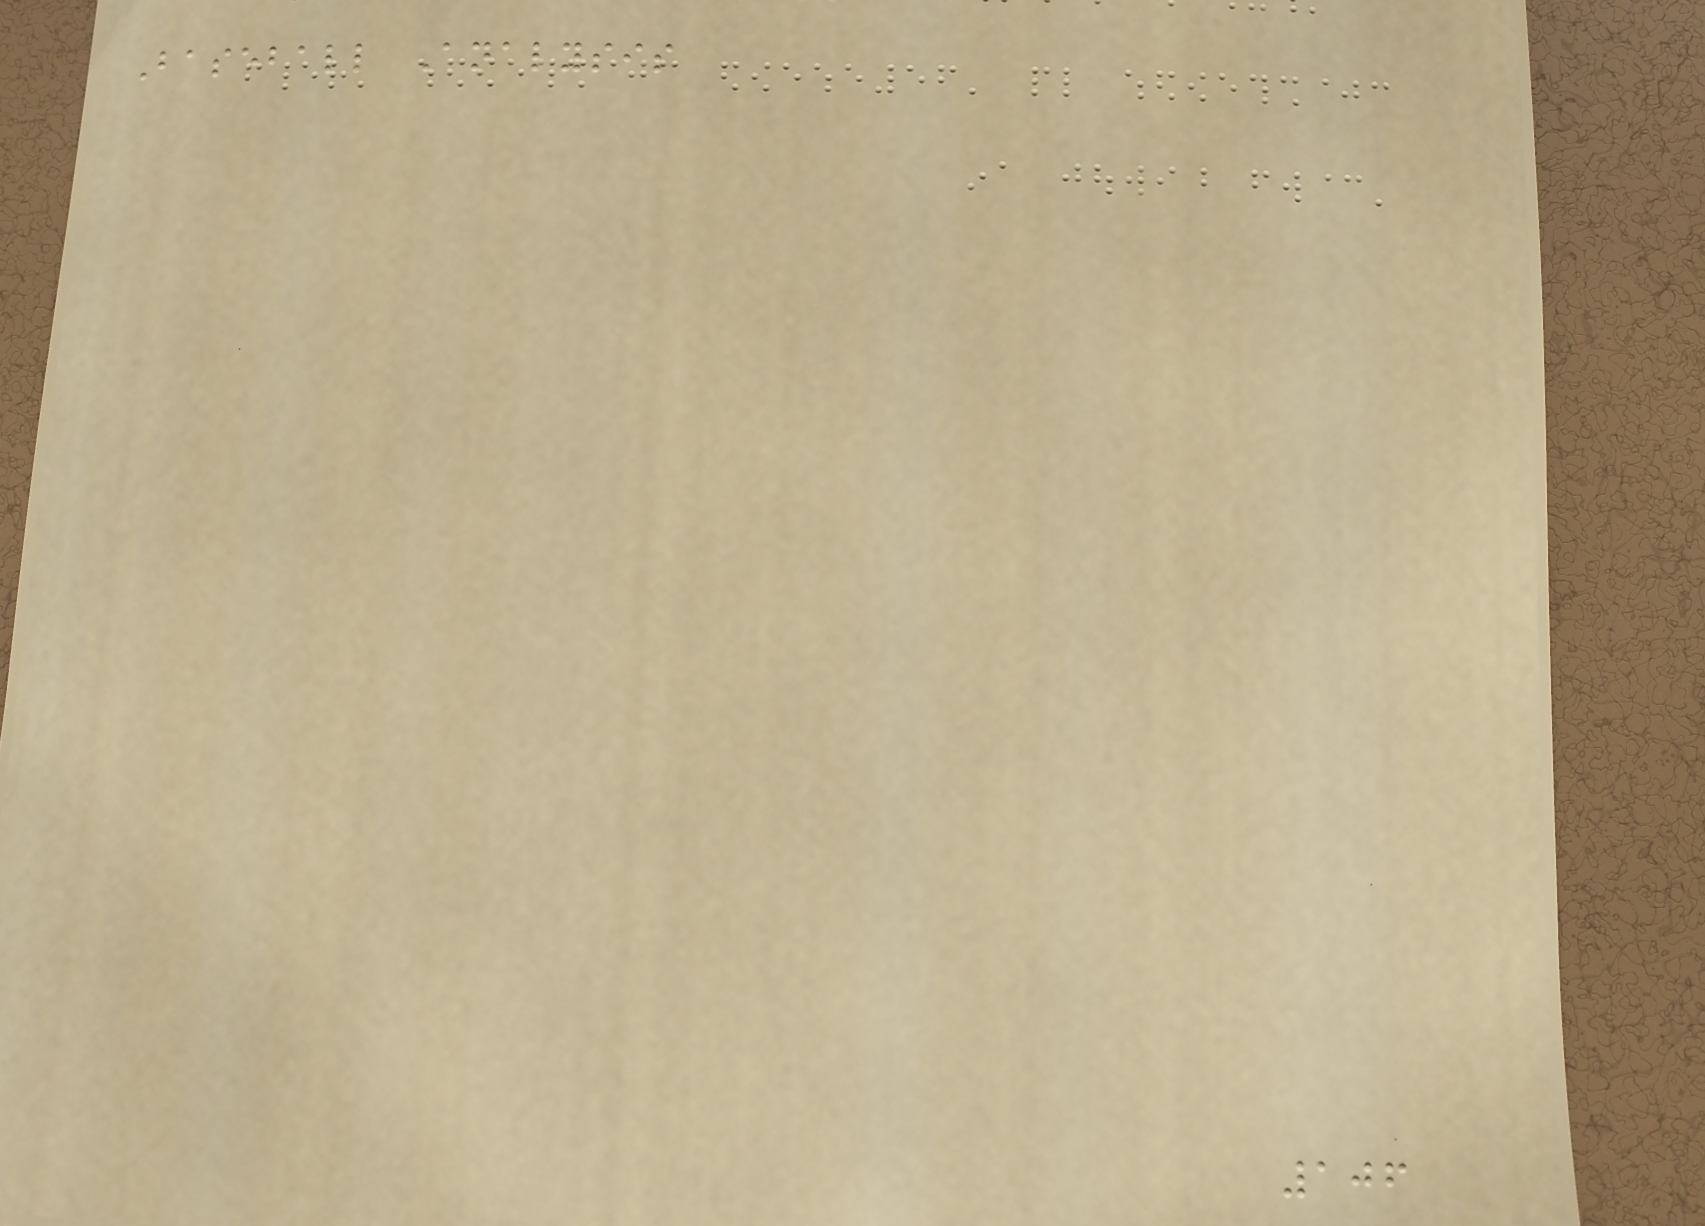Baseball Analysis
106
